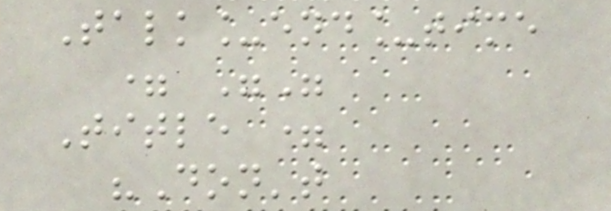Talk_end_time
= ""
Title =
"Don't
